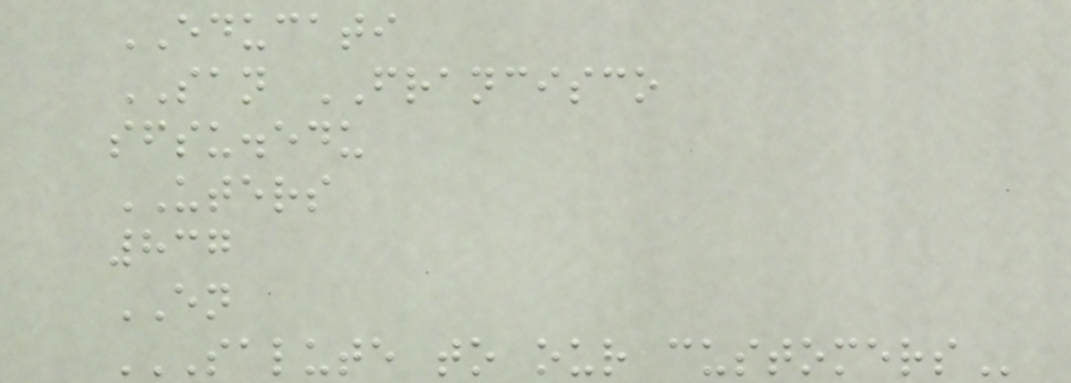EDUCATI
SAN FRANCISCO
sfsu.edu
UTERS
837
EN
SALUTE TO OUR CUSTOMERS
